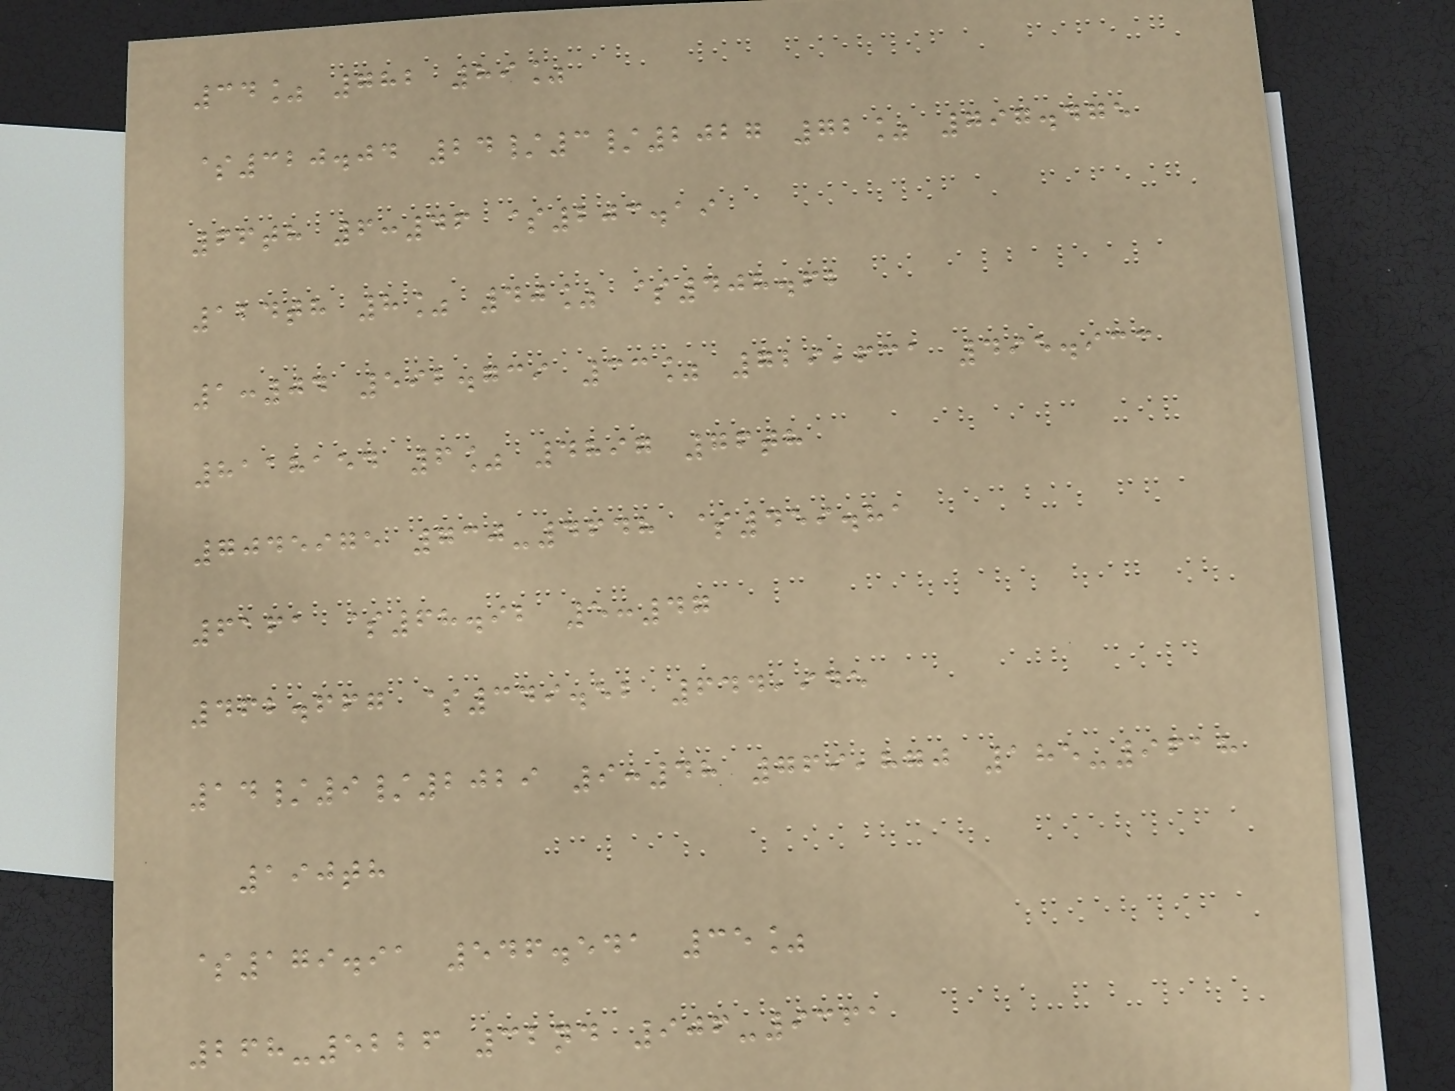34% 782 89%
$320.04 24/3/2027 72% 797.475
66th 6:46 $203.19
124th 8% 40% $408.62
1:04 592.739 33% 729,631 495.933
8118154 6% 4897 76th
7045975 730-4648 $459.81
6161 $68.92 5:47
462.667 $349.52 644,945
14/9/2029 9:48 769,870 185-9618
190th
$179.91 546.541 35%
268-5226 32nd 906-9361
